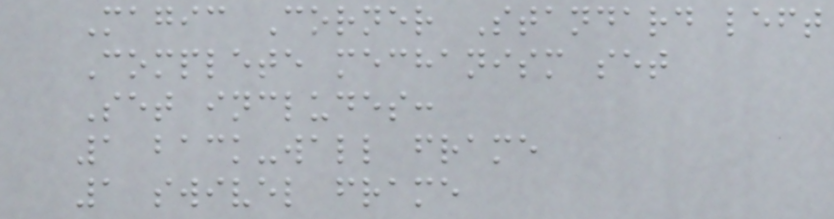Magic Corner Standard left
Complete mechanism set
Set includes:
1 back-wall frame
1 swivel frame
